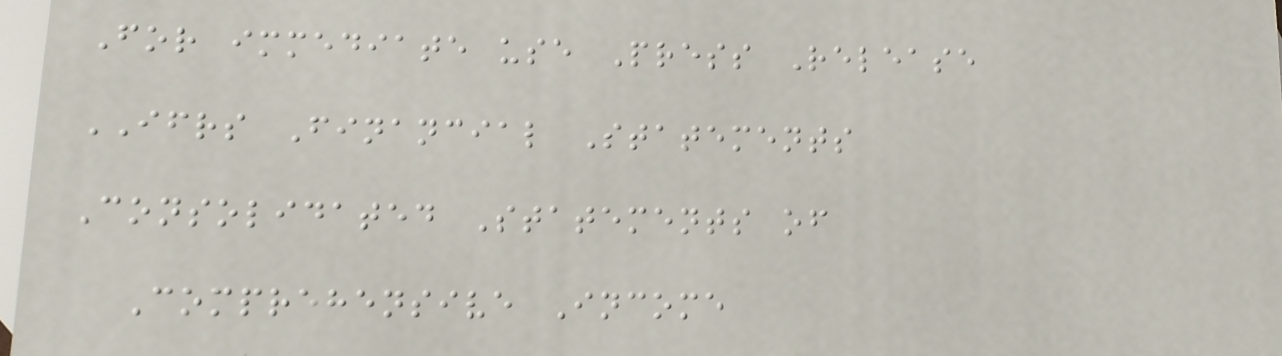For immediate use Press Release
IFRS Financial Statements
Consolidated Statements of
Comprehensive Income
